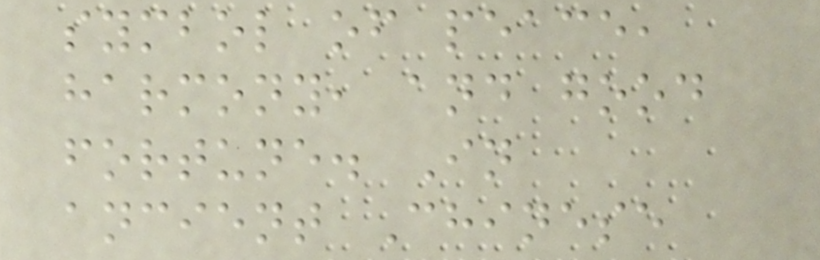symbol of peace,
harmony, and good
fortune. In
ancient Chinese
